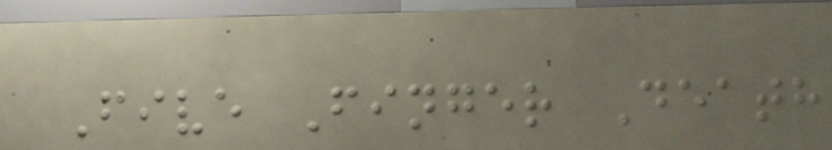Five Finger Death
